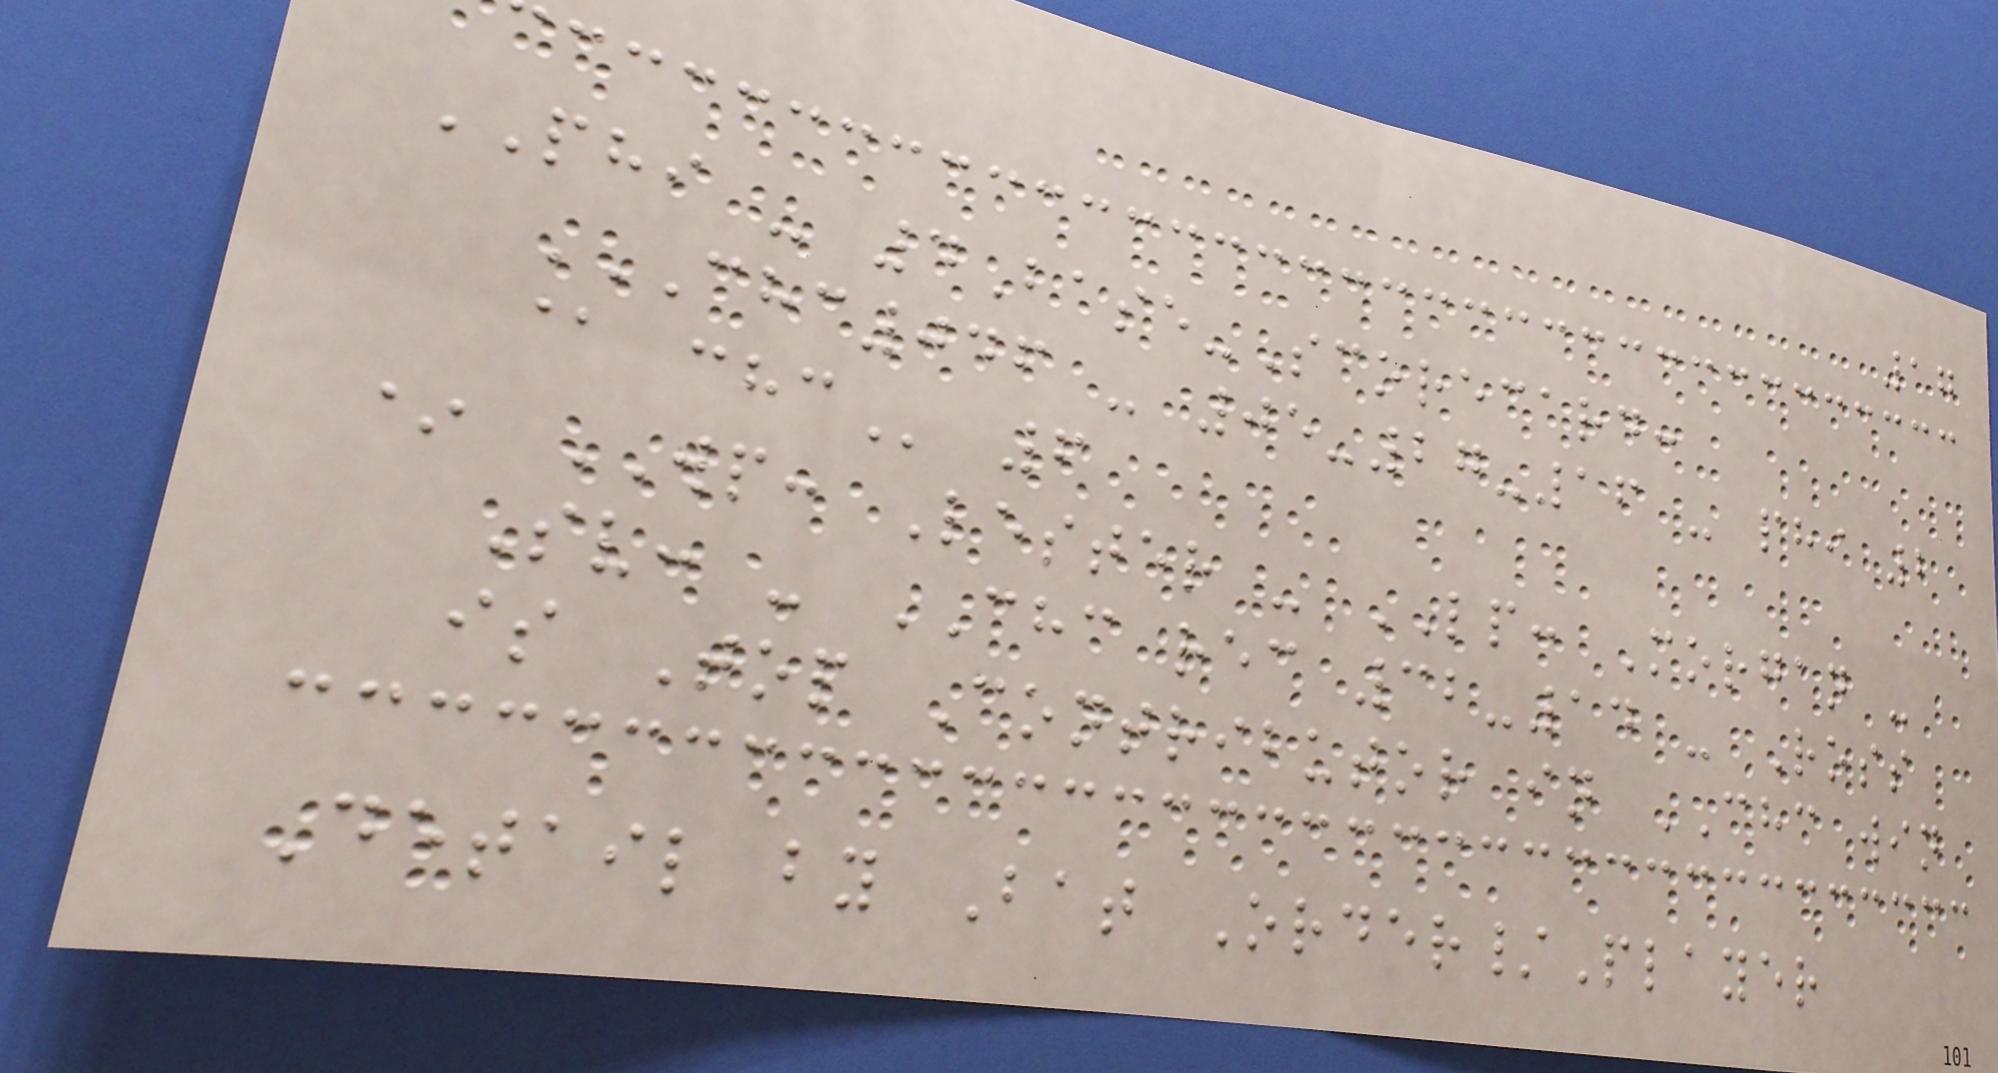17
PHI - 4Base-Scorecard:
CHC046 - 05-27-16 - PHI 2
@ CHC 6
* WP: Lester - LP: Morgan -
Sv: - CHC rec 32-14 - Ross
is Top Contributor in CHC win
Detail by Bat Order/Player
